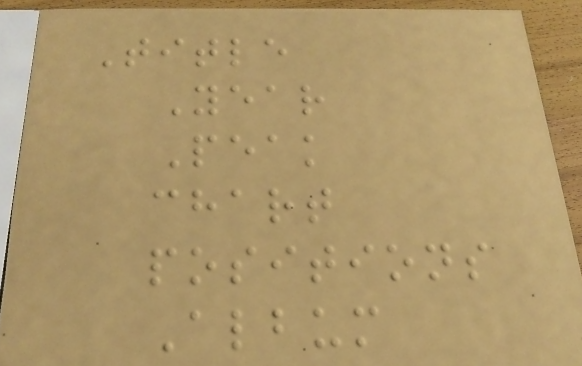Title
Year
Peak
chart
positions
Album
